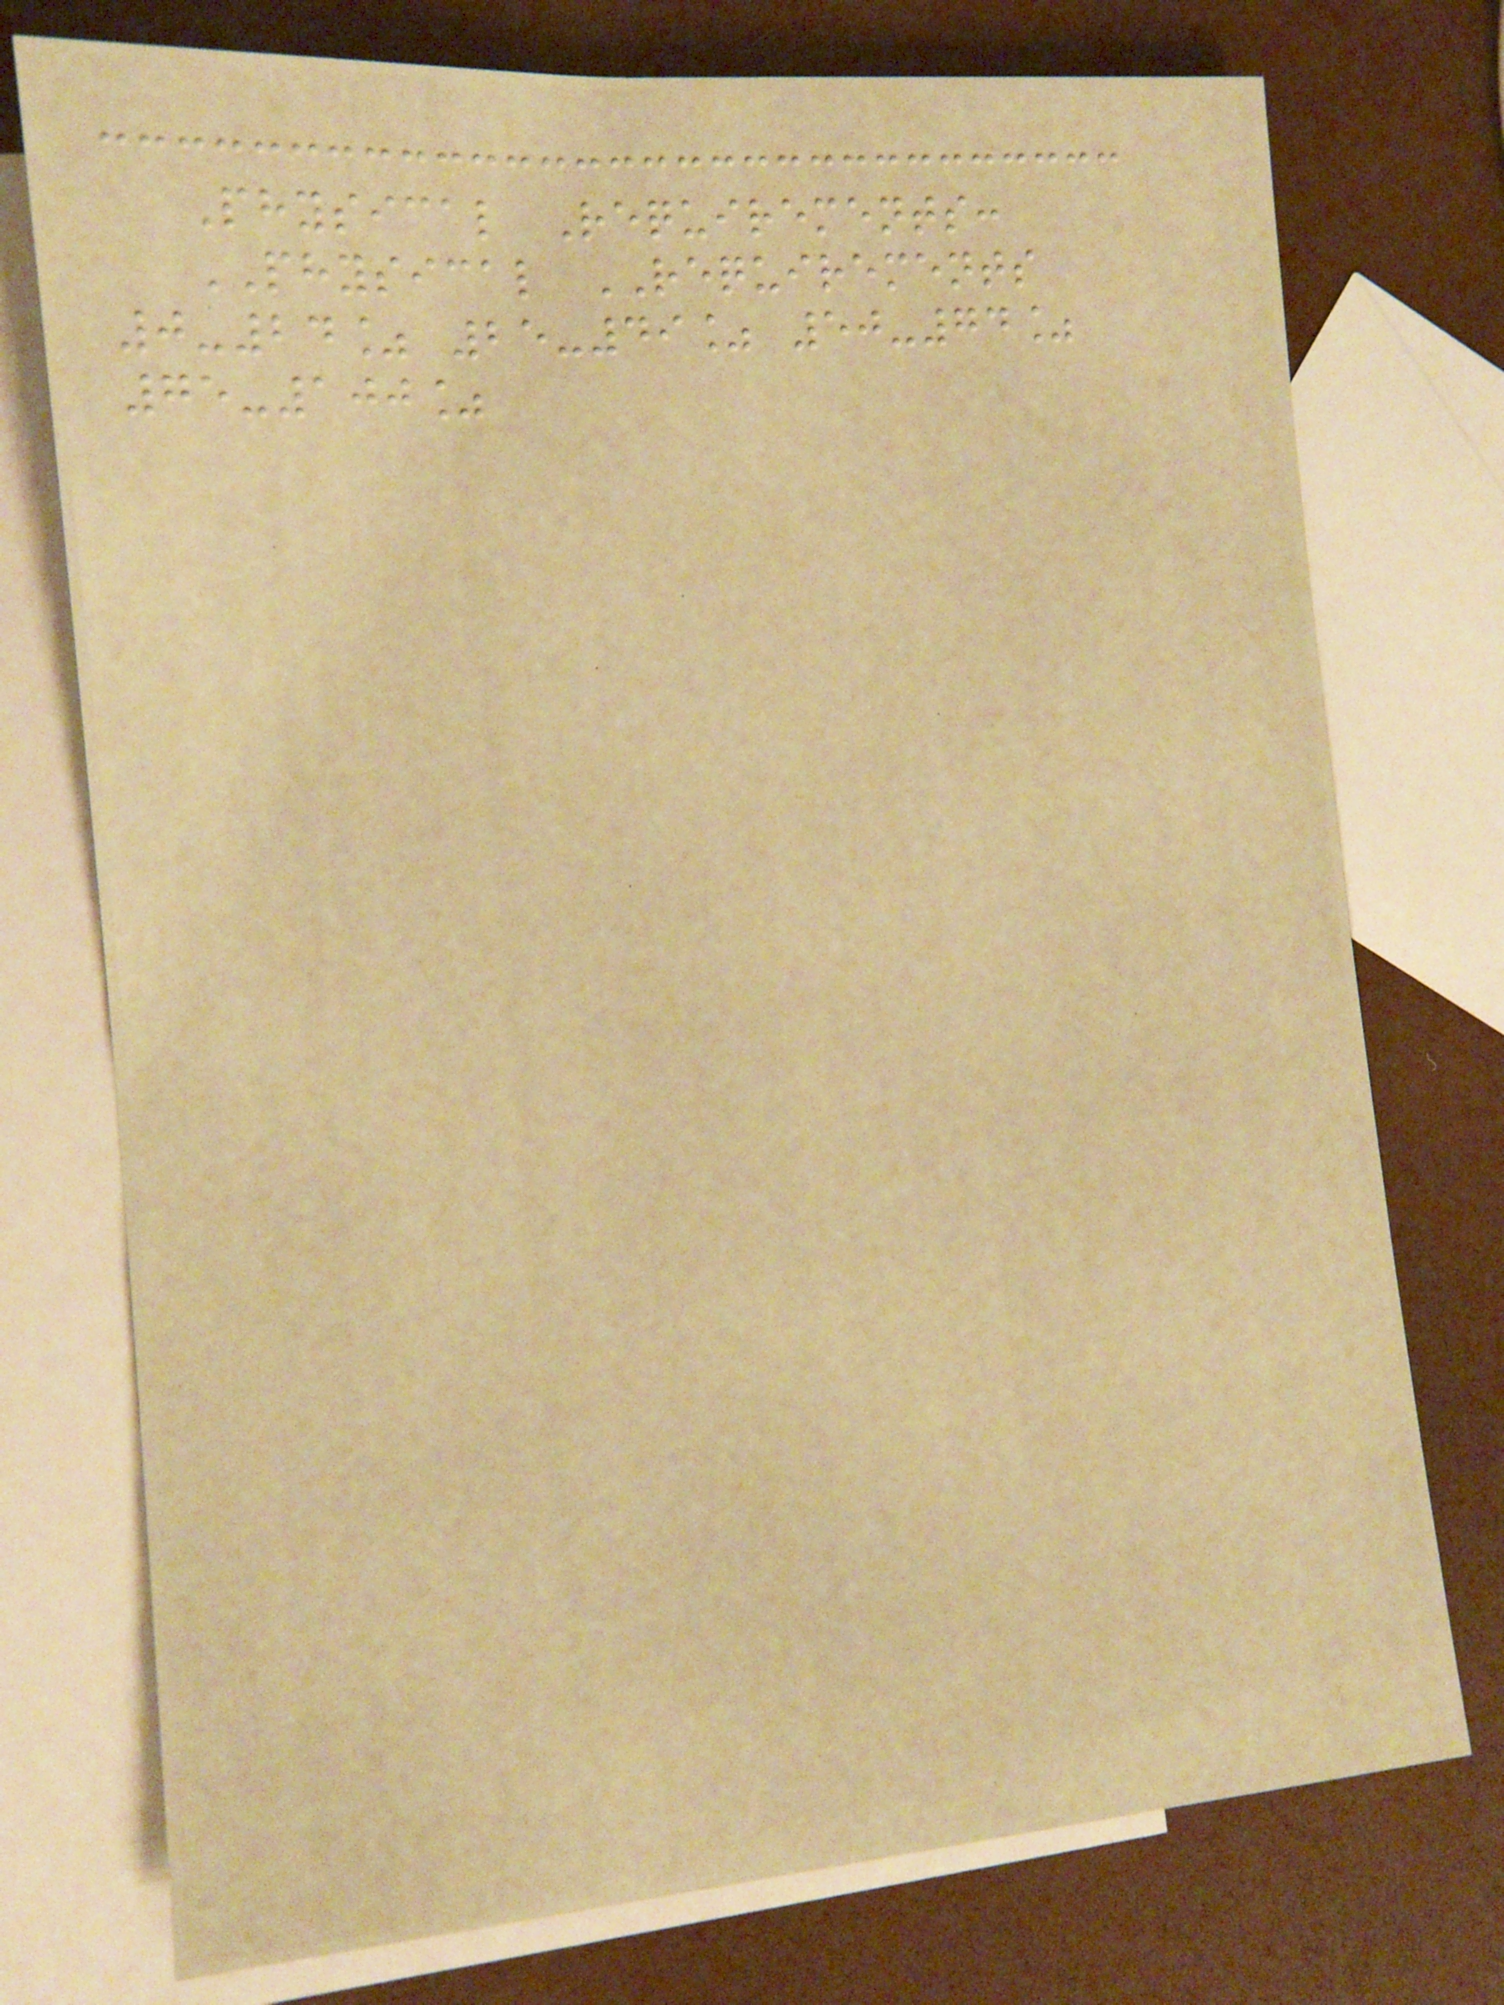Physical Requirements:
PHYSICAL REQUIREMENTS
0-24% 25-49% 50-74%
75-100%
